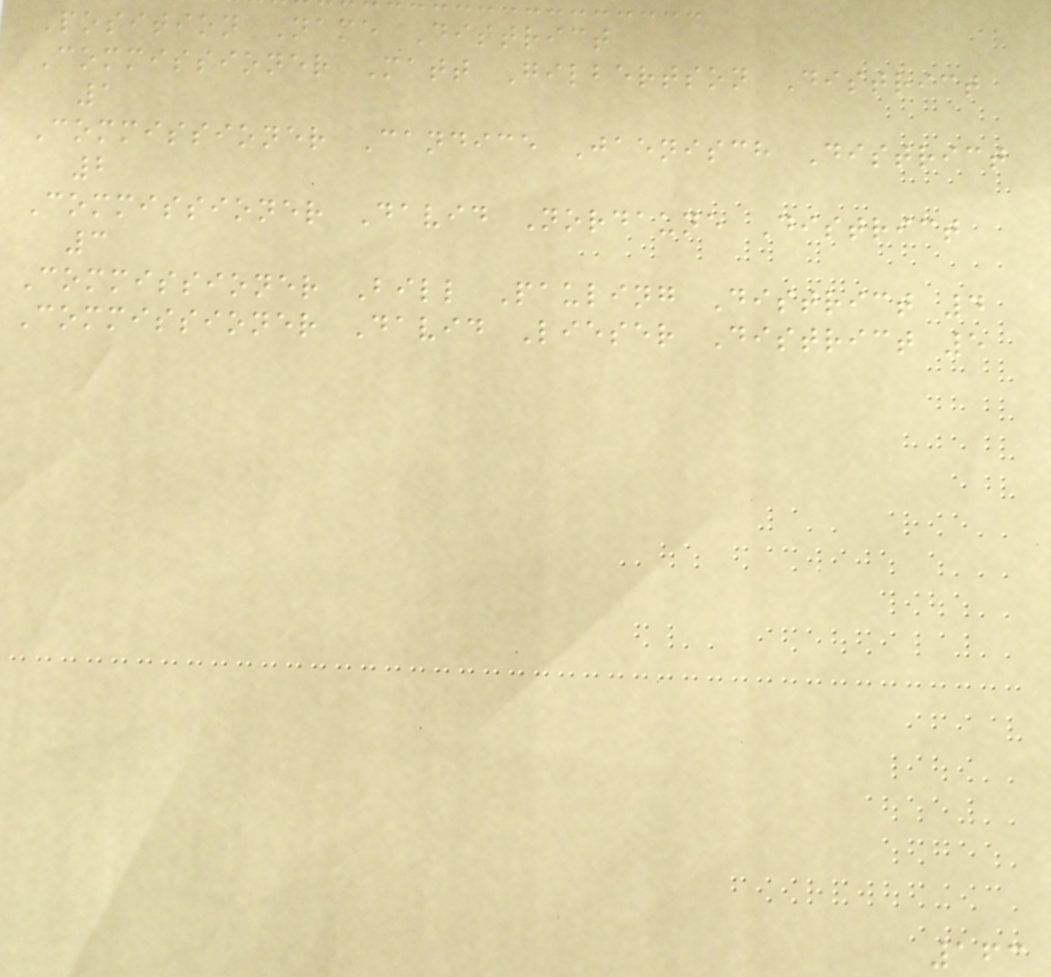Position Name District
Commissioner Matt Gilbertson District
1
Commissioner Candice Jaenisch District
2
Commissioner David Nordaune District
3
Commissioner Bill Pauling District 4
Commissioner David Lieser District 5
163
